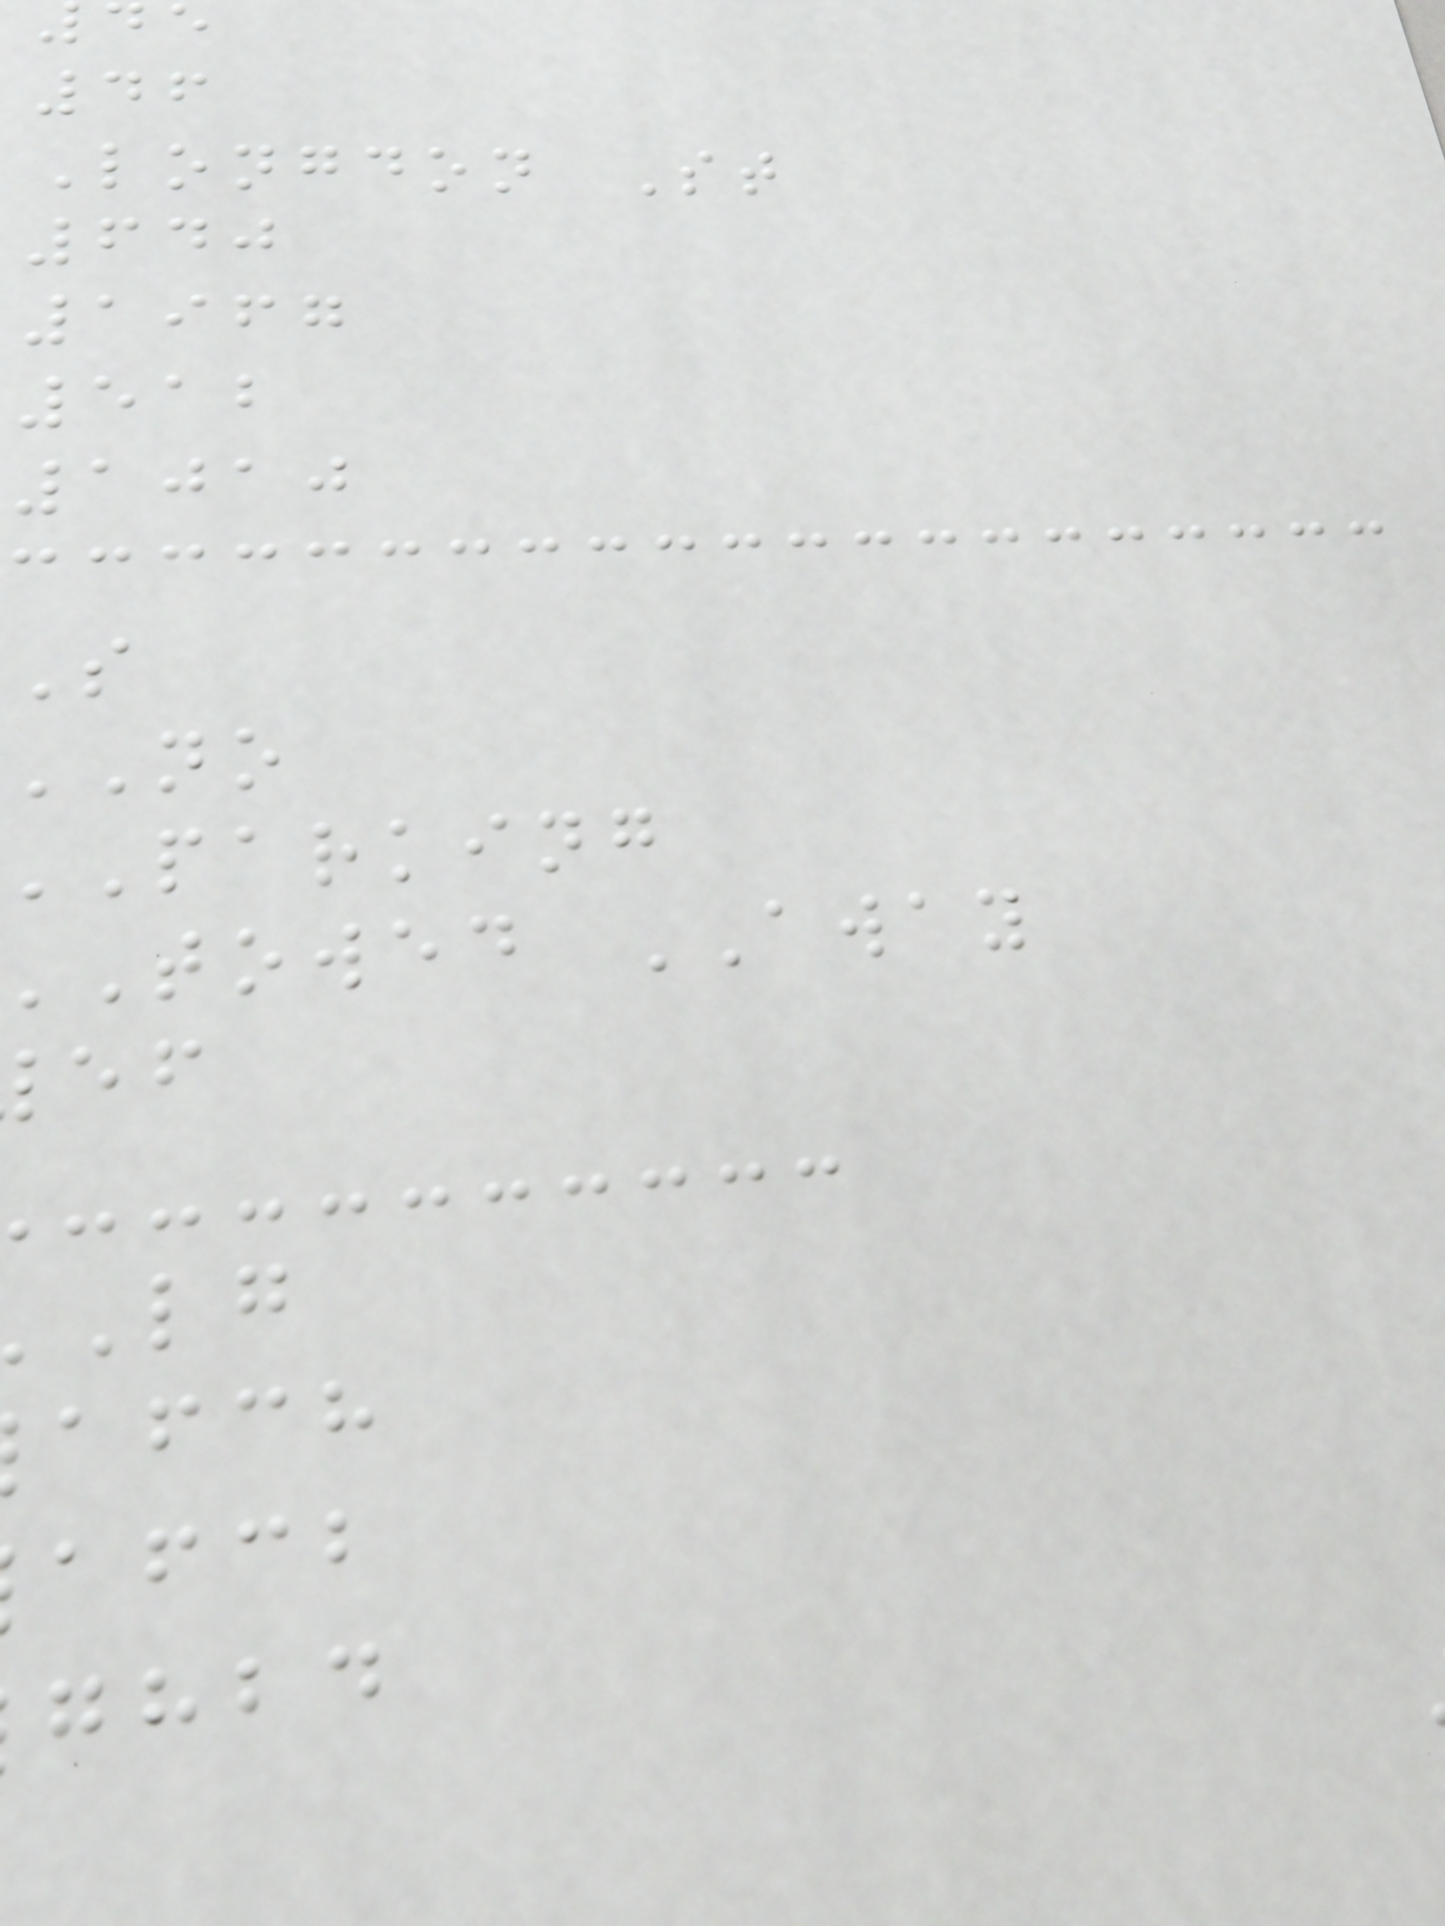46
Longdon St
640
1967
512
1010
S
parking
towed AWAY
afch
afcb
ghbd
